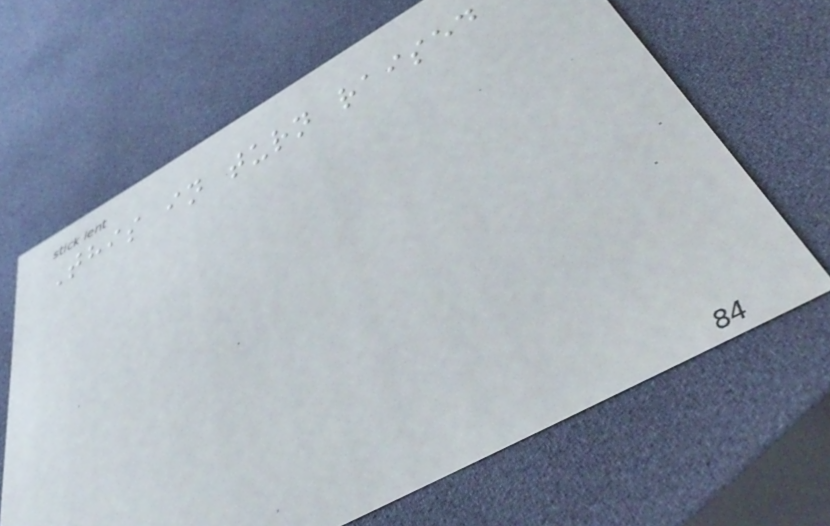This in turn raised
